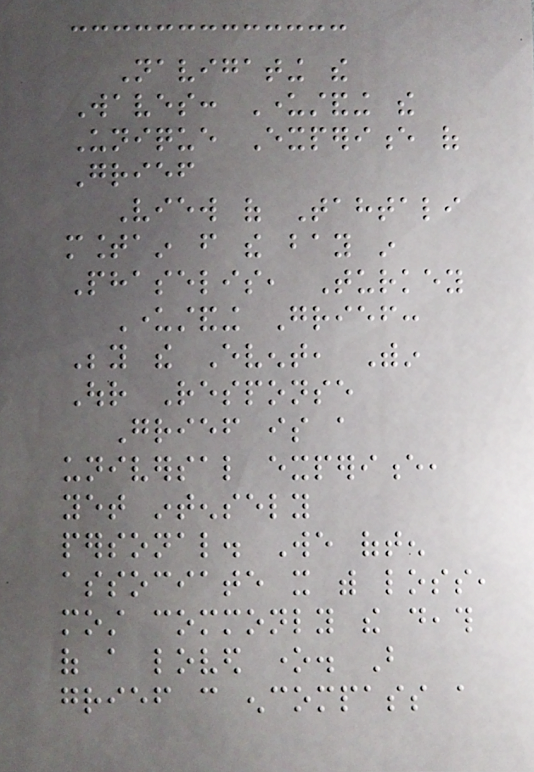Navigating the
Waves: Understanding the
Unique Experience of
Grief
View of Tahtali
mountain from the bay in
Phaselis, Turkey
Understanding Grief:
Beyond the Event, Within
Our Response
Grief is a
universal experience,
yet intensely
personal. We often
associate it with loss,
most commonly the death
of a loved one. But
grief can encompass a
